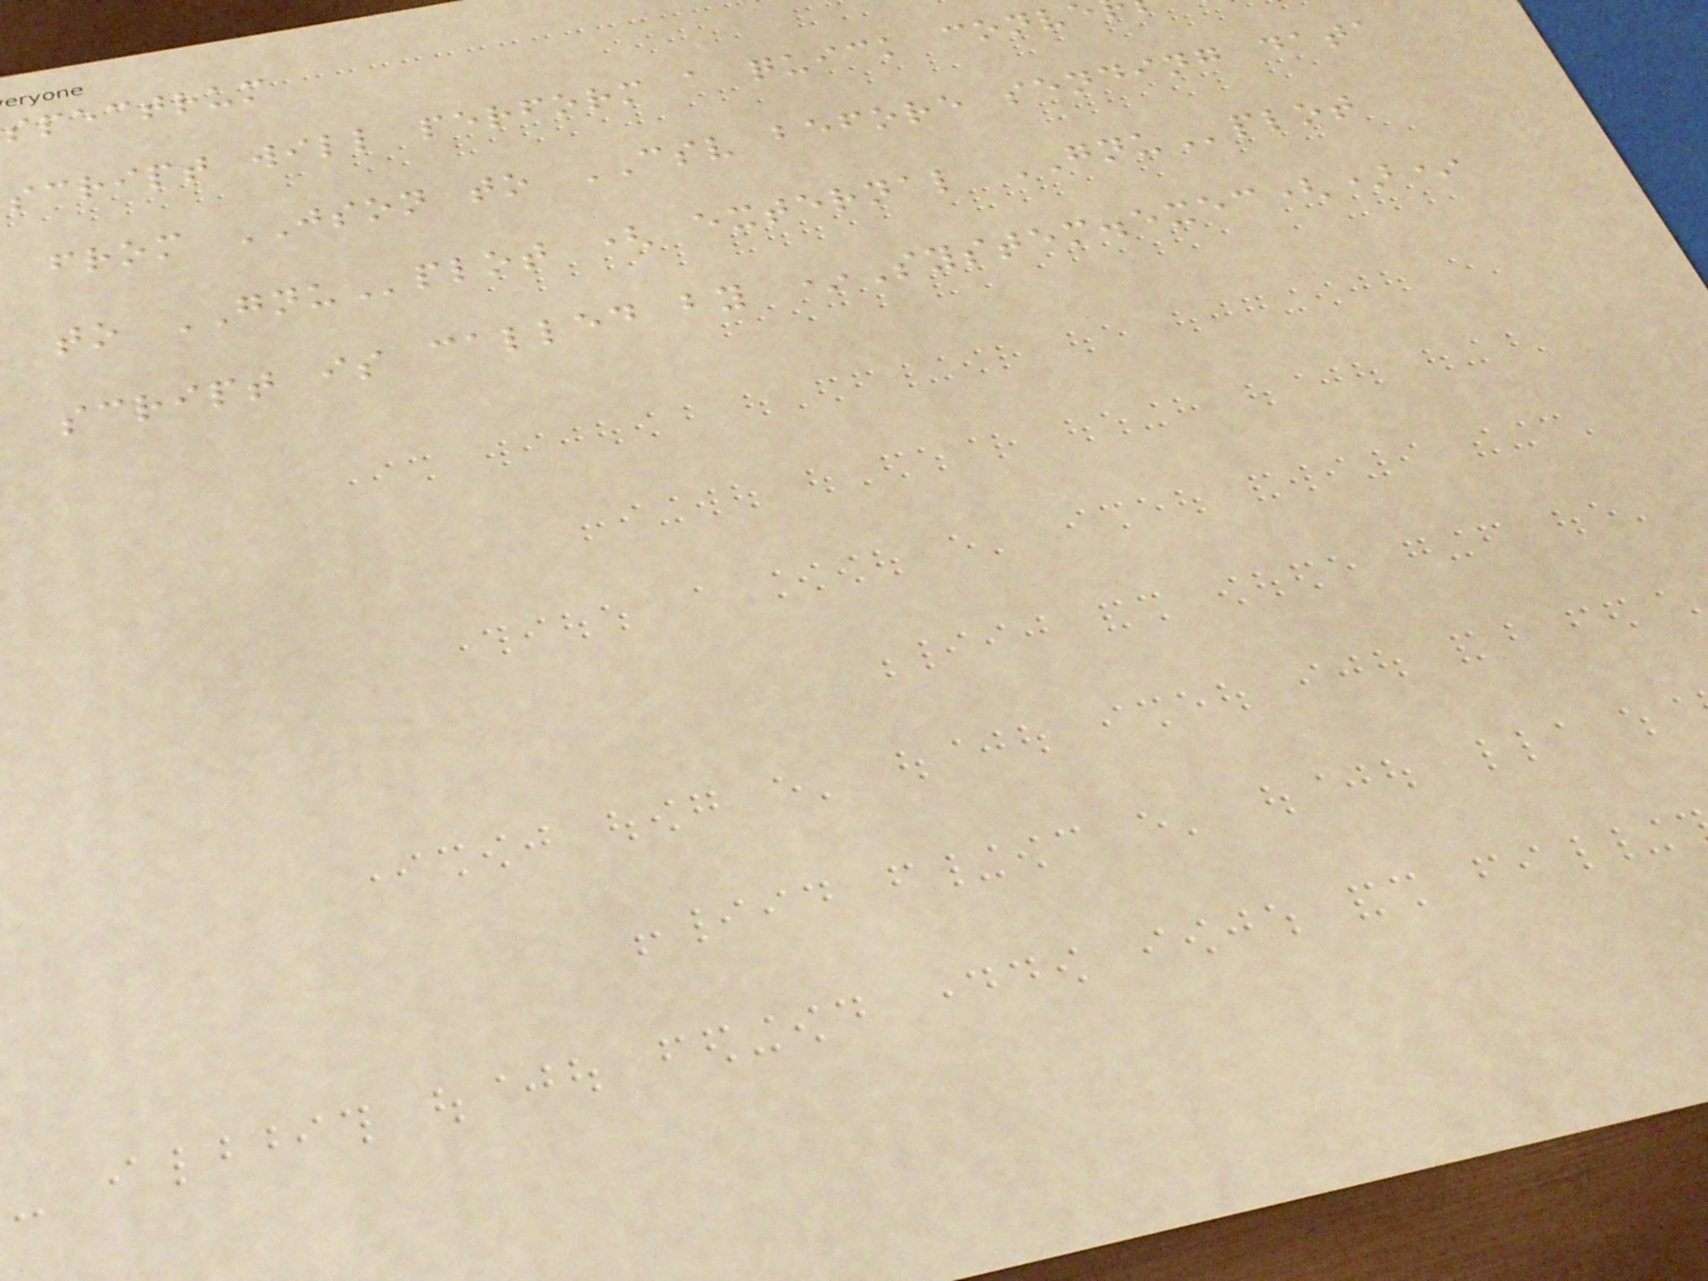spectrum
script will perform a quick conv
from JSON to CSV before sending data
to GNUplot ( external GNUplot
script is called by *System.exec()*
